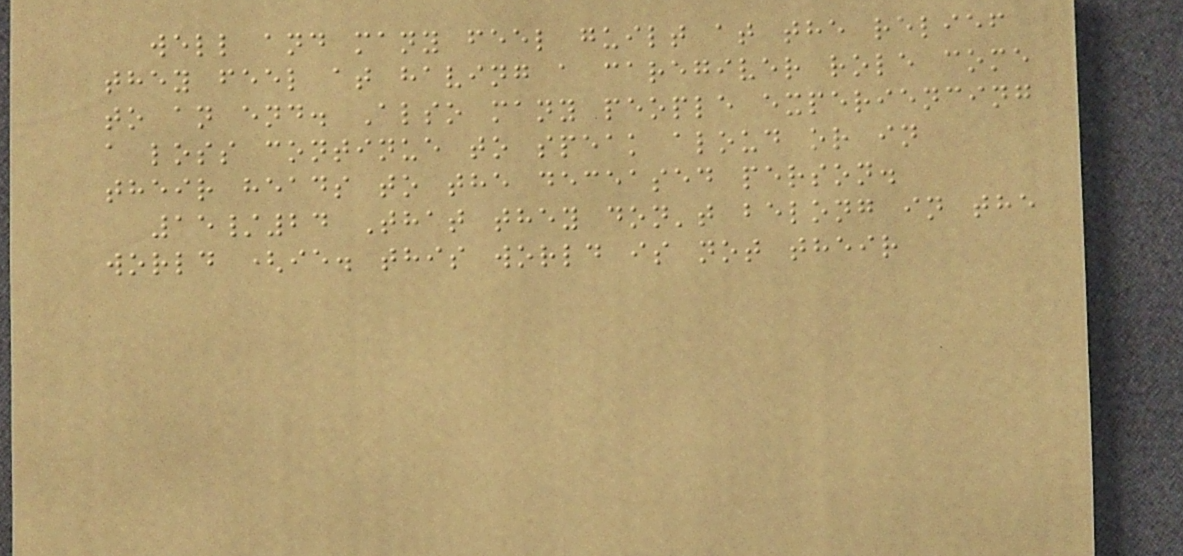well and many feel guilt at the relief
they feel at having a caregiver role come
to an end. Also many people experiencing
a loss continue to speak aloud or in
their heads to the deceased person.
15/24 That they don't belong in the
world (ie. this world is not their
